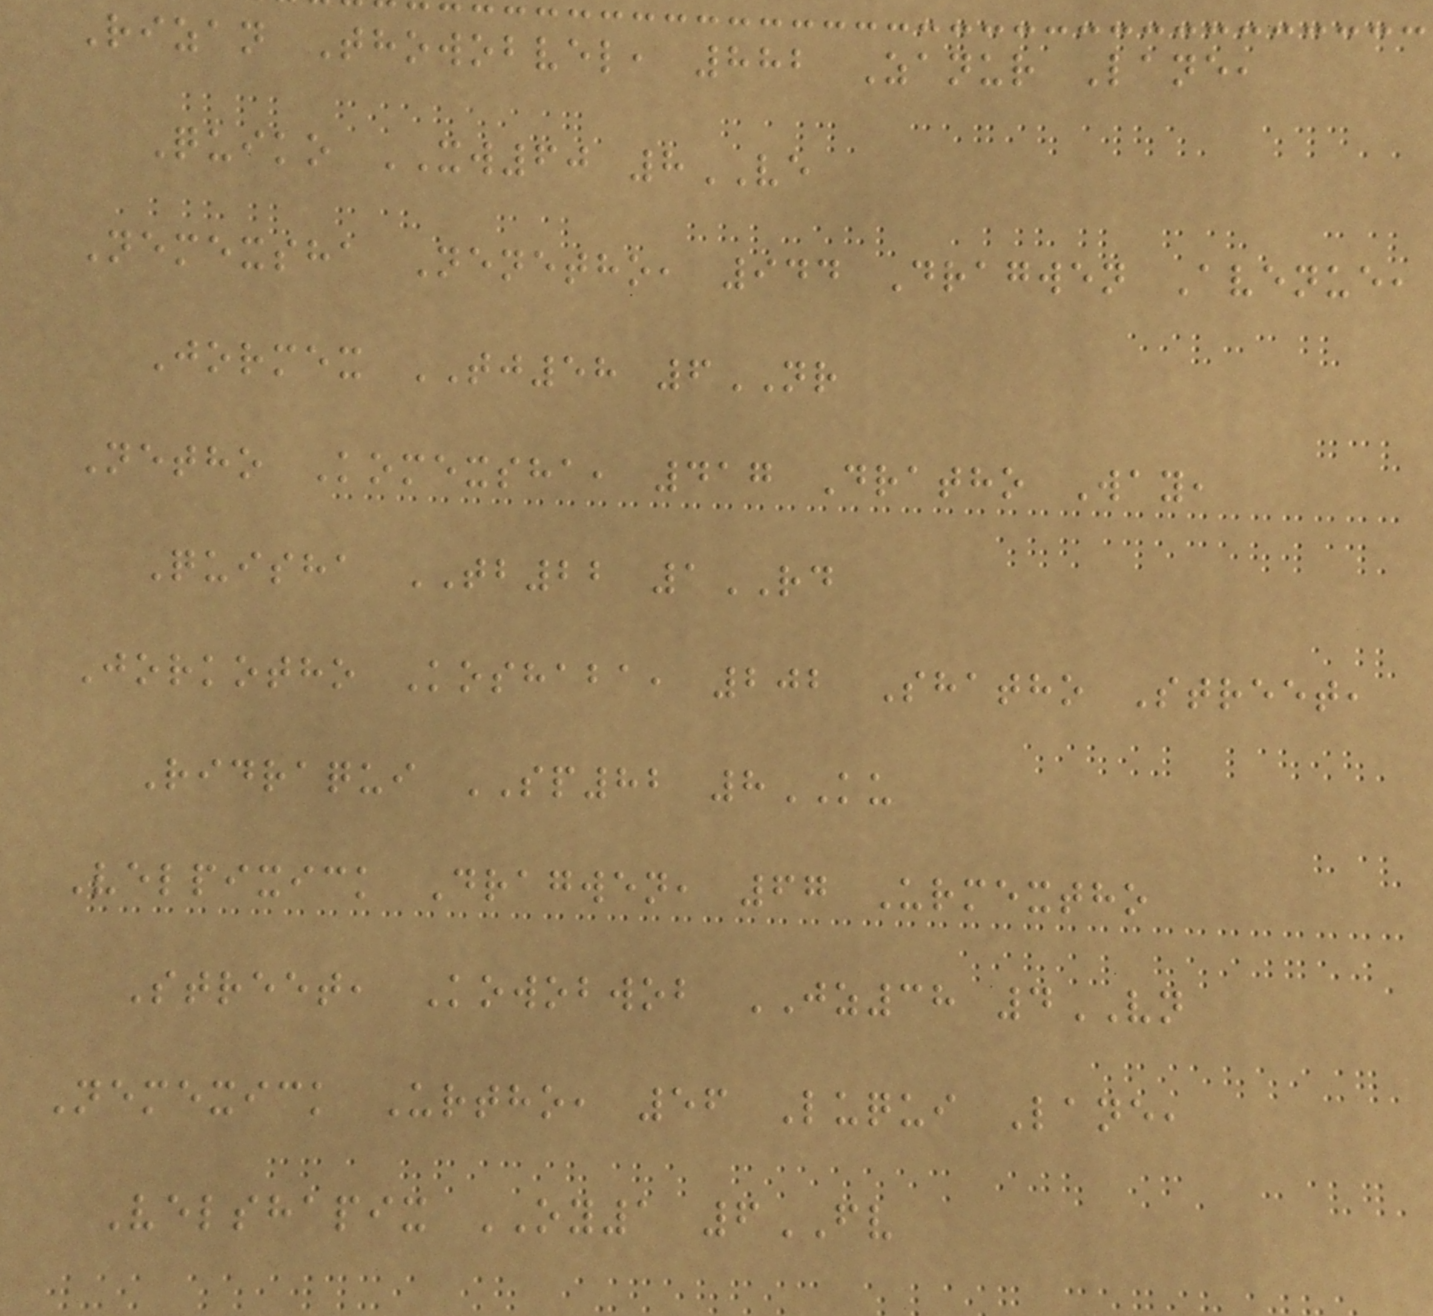Rizan Thowobvel, 882 Zanur Lane,
Quiko XW60 8VE
Nemexsha Nenetho, 944 Dragwen Avenue,
Jormex TJ58 6NR
Netho Komexsha, 417 Dratho Way,
Quisha TB22 1RD
Jorkotho Koshaba, 202 Shatho Street,
Ridraqui SP82 8KU
Velpixick Dragwen, 67 Urmextho
Street, Kowobwob JZ38 4VN
Nemexick Urtho, 56 Luqui Lane,
Velshapix OY1 6FV
